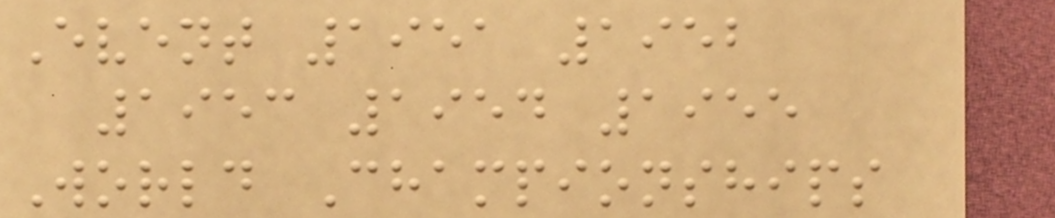Event 1951 1952
1953 1954 1955
World Championships
